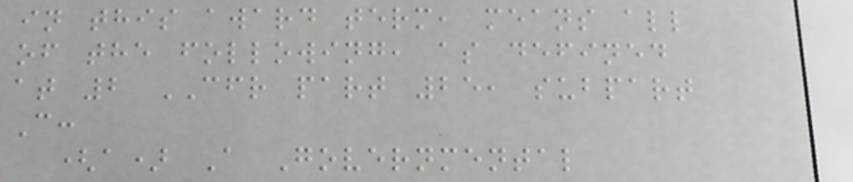in this award term, means all
of the following, as defined
at 2 CFR part 25, subpart
C:
(a) A Governmental
